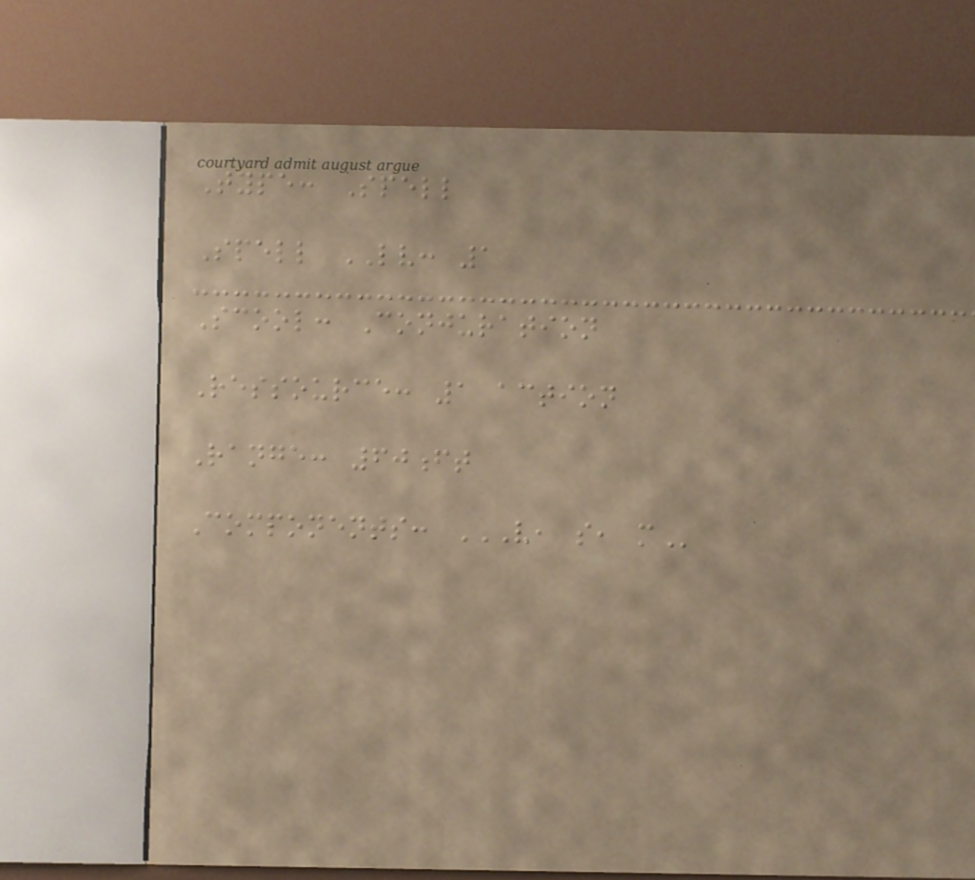Type: Spell
Spell LV: 1
Scool: Conjuration
Ressource: 1 action
Range: 60ft
Components: V, S, M
